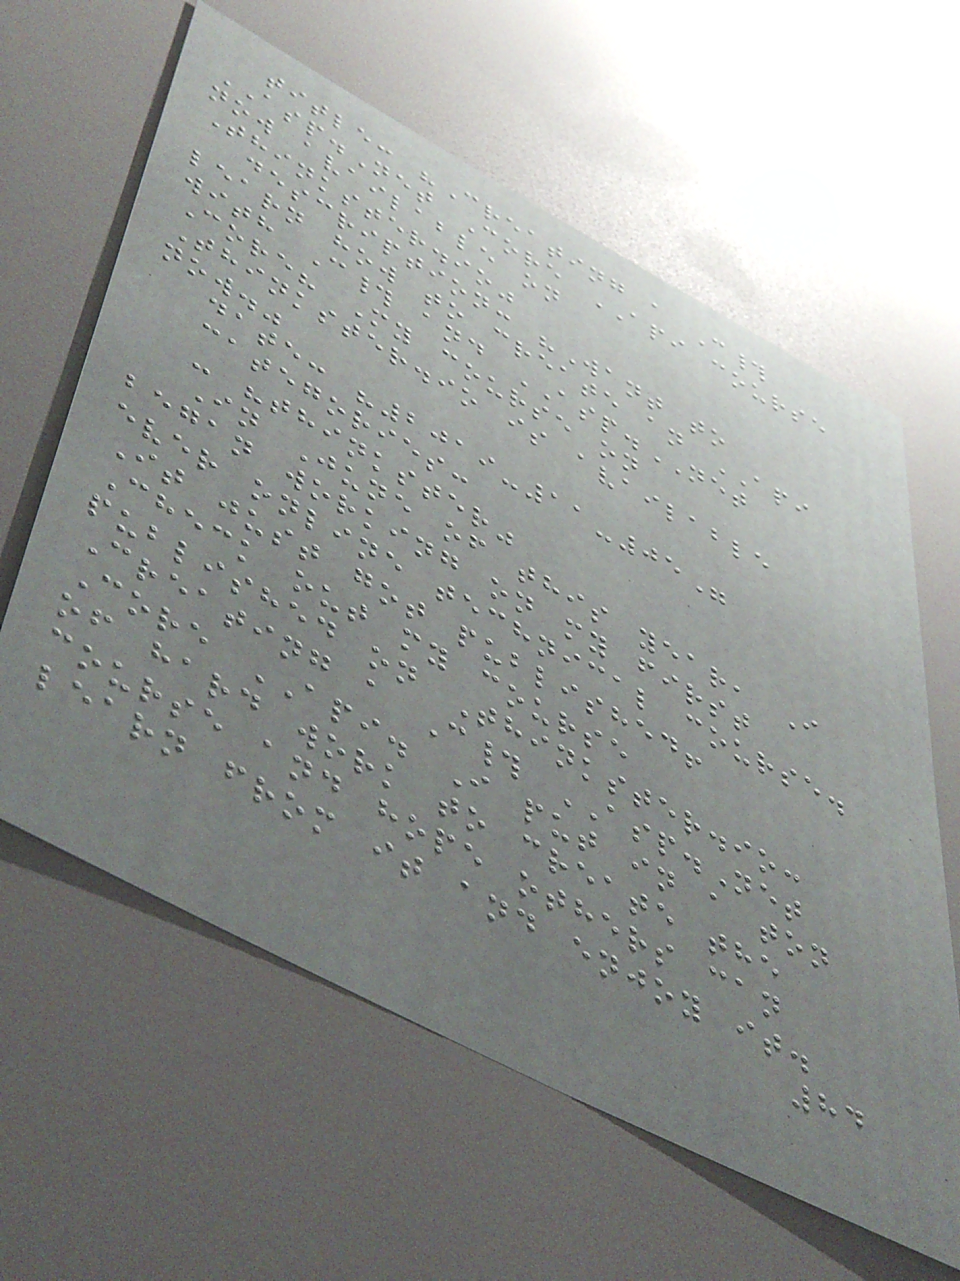title: "Creating a C#
ASP.Net Core API course
now available on
Thinkster.io"
description: "Want to
learn how to create an API
with C# and ASP.NET
Core? My course on
Thinkster.io is available
now."
date: "2019-11-05"
categories:
- "thinkster"
In June of this year, I
began working on my first
ever online technical course.
It just got published!
Check out my course
published on Thinkster.io:
Creating a C# ASP.Net
Core API. I put in a ton
of hard work to create the
course and hope others can
learn from it and enjoy it.
84
